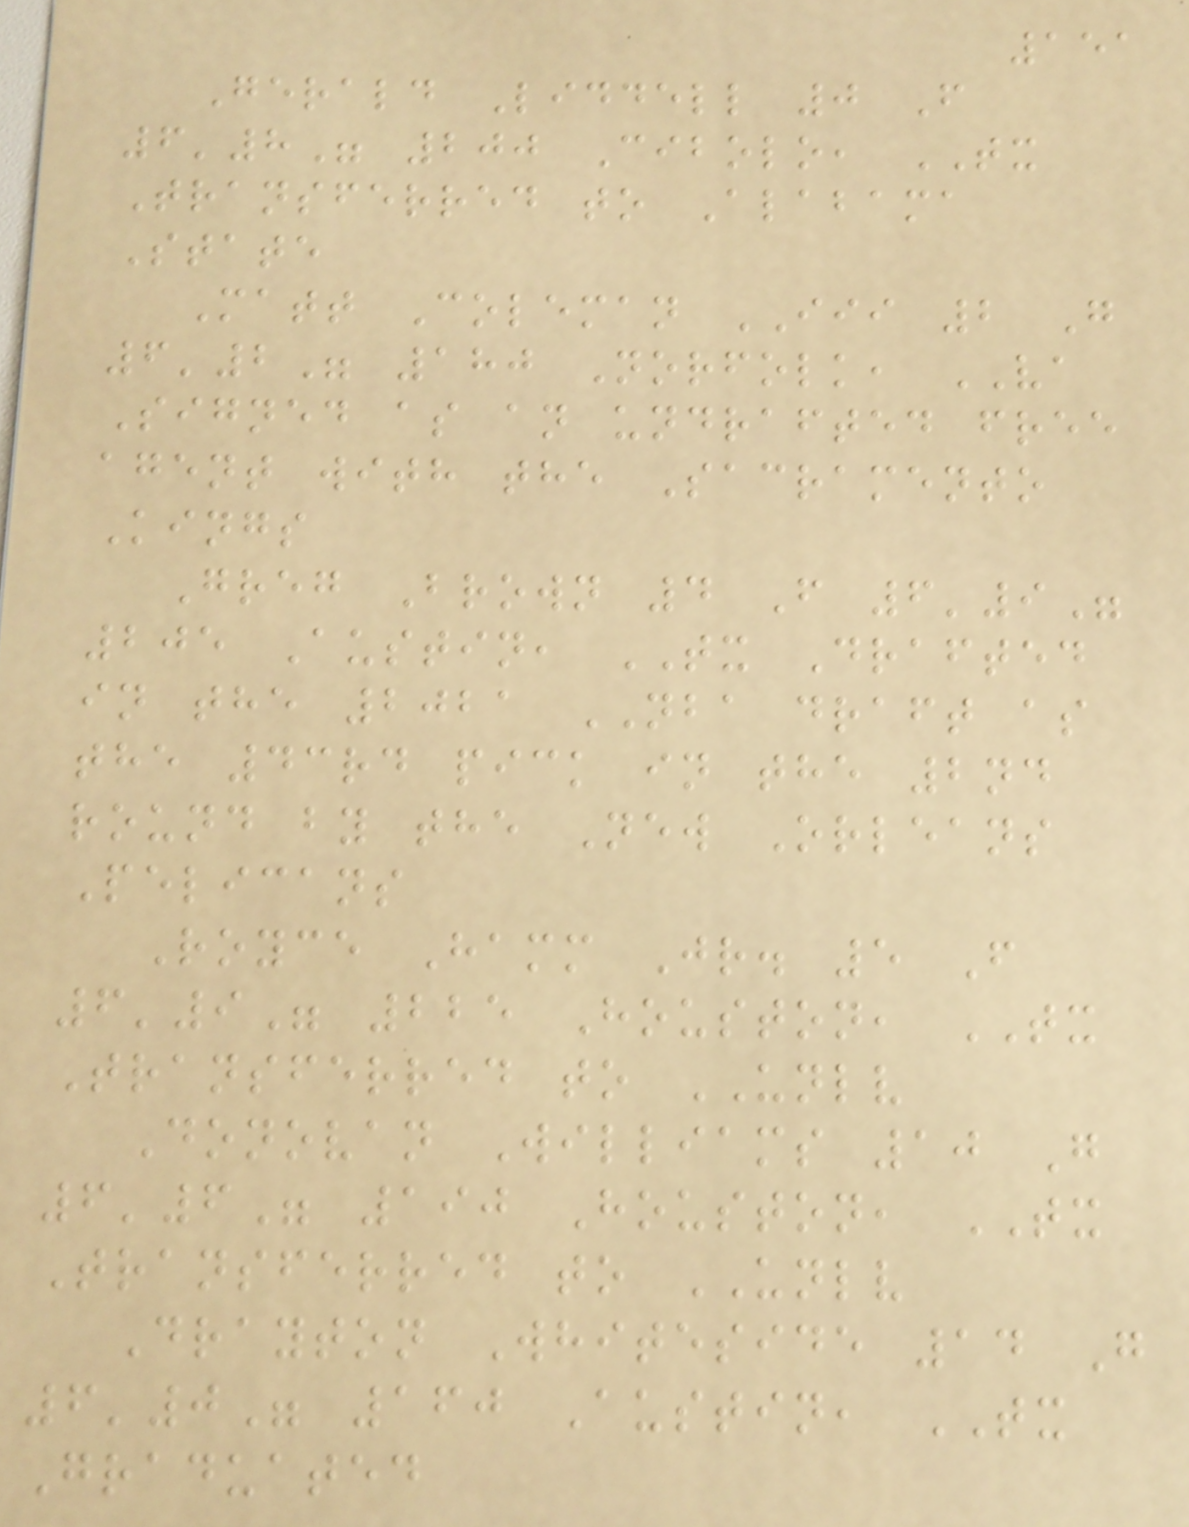151
Gerald Liddell 0 F
6'8" 200 Cibolo, TX
Transferred to Alabama
State
Matt Coleman III 2 G
6'2" 180 Norfolk, VA
Signed as an undrafted free
agent with the Sacramento
Kings
Greg Brown 4 F 6'9"
205 Austin, TX Drafted
in the 2021 NBA draft as
the 43rd pick in the 2nd
round by the New Orleans
Pelicans
Royce Hamm Jr. 5 F
6'9" 225 Houston, TX
Transferred to UNLV
Donovan Williams 10 G
6'6" 190 Houston, TX
Transferred to UNLV
Drayton Whiteside 14 G
6'0" 160 Austin, TX
Graduated
